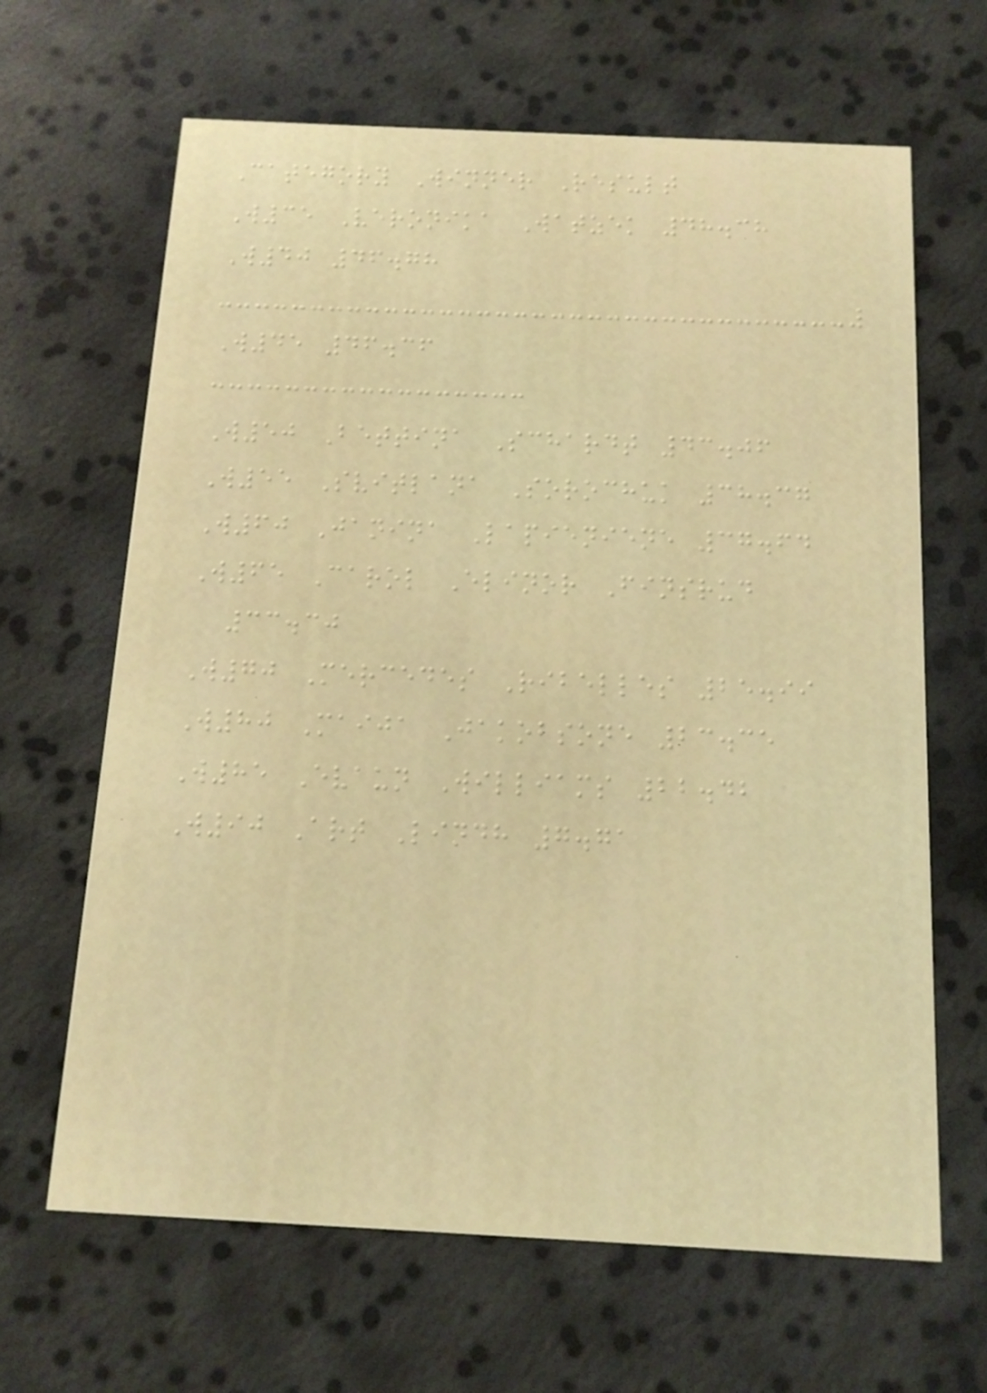Category Winner Result
W35 Veronika Watzek 48.38
W40 46.78
W45 46.36
W50 Bettina Schardt 43.06
W55 Svitlana Sorochuk 38.37
W60 Janina Lapieniene 37.64
W65 Carol Elinor Finsrud
33.30
W70 Mercedes Ribelles 25.99
W80 Maija Jakobsone 23.35
W85 Evaun Williams 22.42
W90 Art Lindh 7.71
